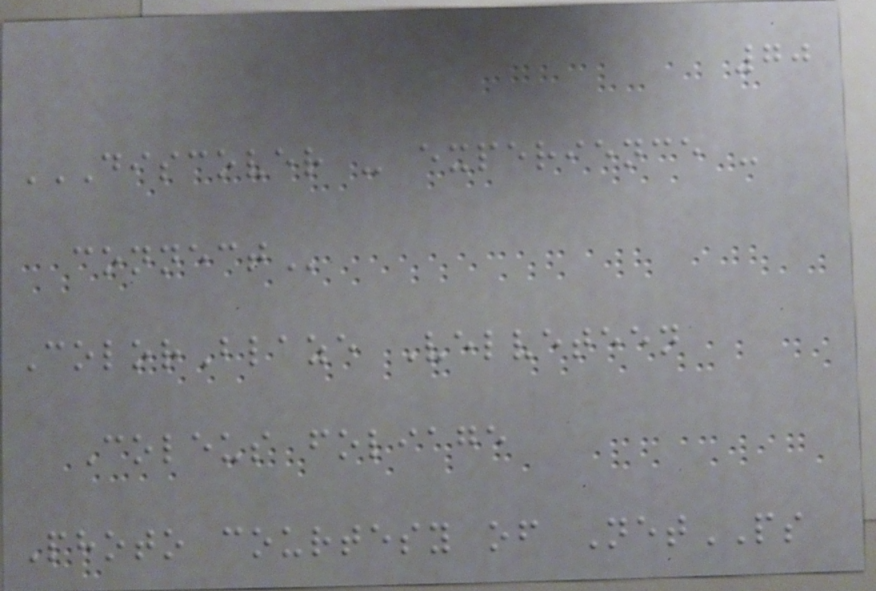70
DISCOVER - EXPERIENCE -
CONNECT
ColorBlaze Velveteen
Coleus foliage
Photo courtesy of NetPS
